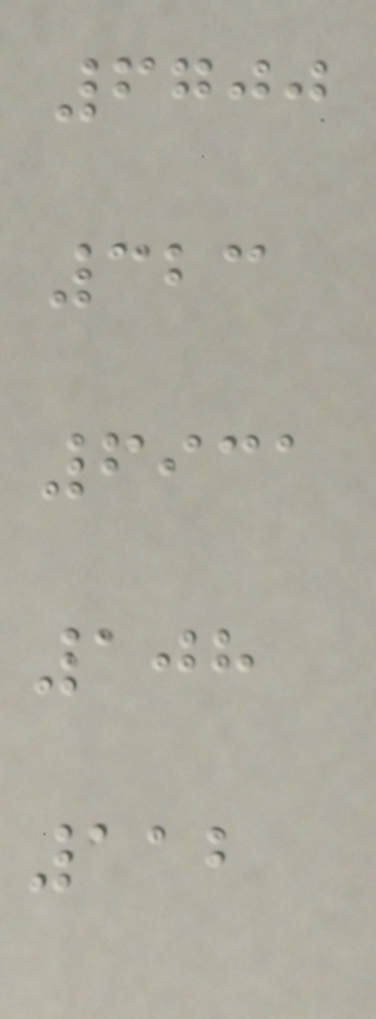6700
323
6931
108
112
